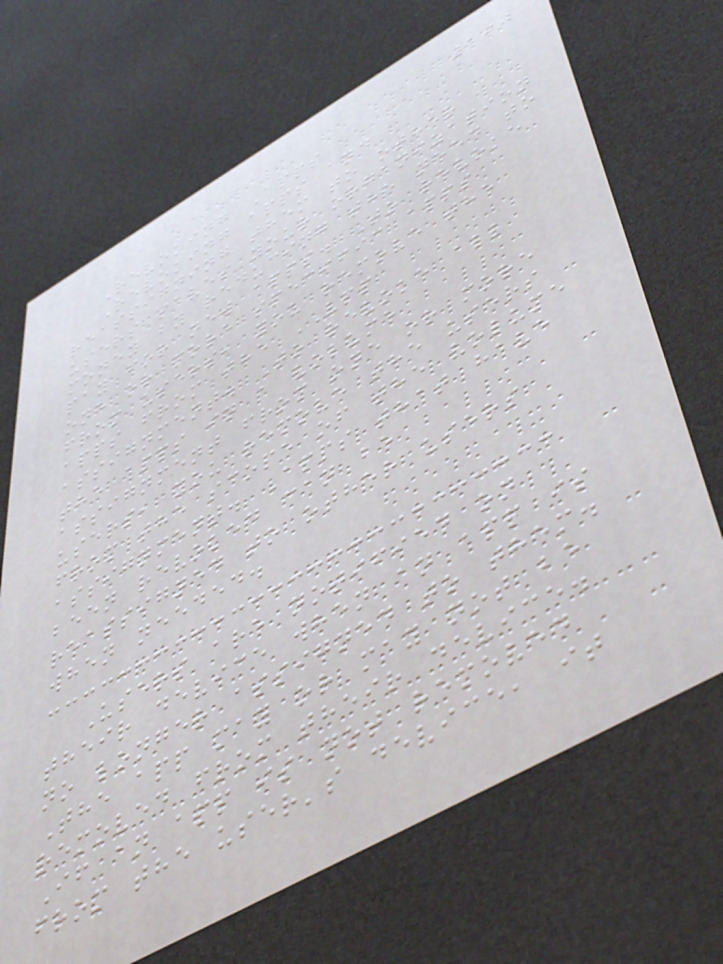190
Revoking Apps
Revoking apps and
reassigning them to other
users saves your organization
money by reducing the need to
pay for new apps. To revoke
one or more specific apps
from users, you remove the
apps from the VPP
assignment. To revoke all
the apps in a volume
assignment from one or more
users, you remove the users
from the scope of the volume
assignment. Apps that have
been revoked can be
reassigned to other users
when needed.
Users are notified on
their device when an app is
no longer assigned to them.
The app may or may not be
removed from their device.
If an app is not removed
from the user's device, it
